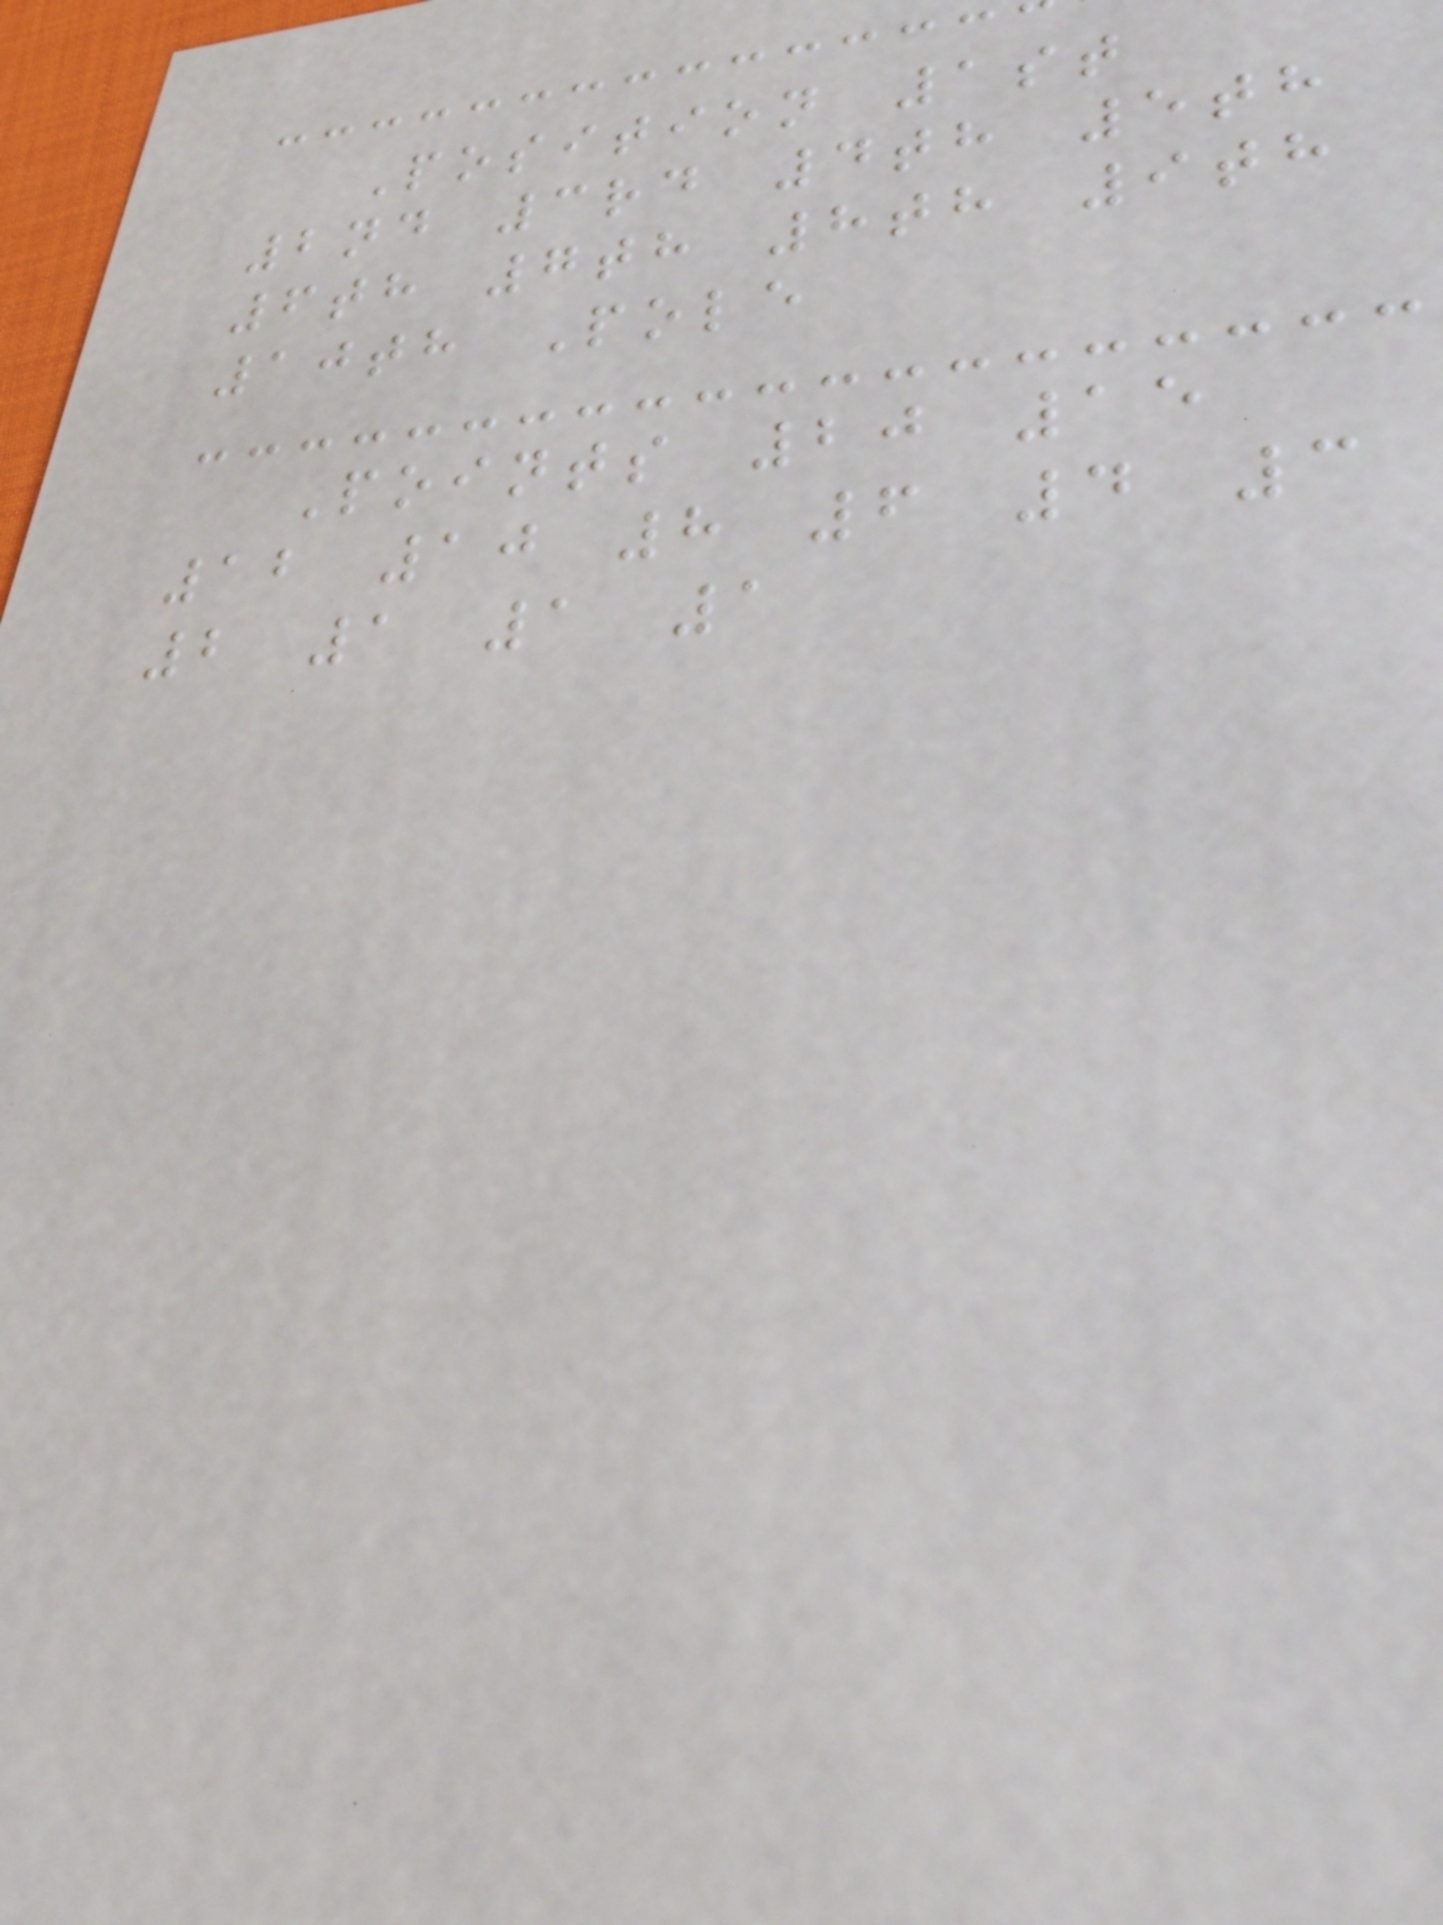Position 1st
2nd 3rd 4th 5th
6th 7th 8th 9th
10th Pole
Points 20 15
12 10 8 6 4 3
2 1 1 1
